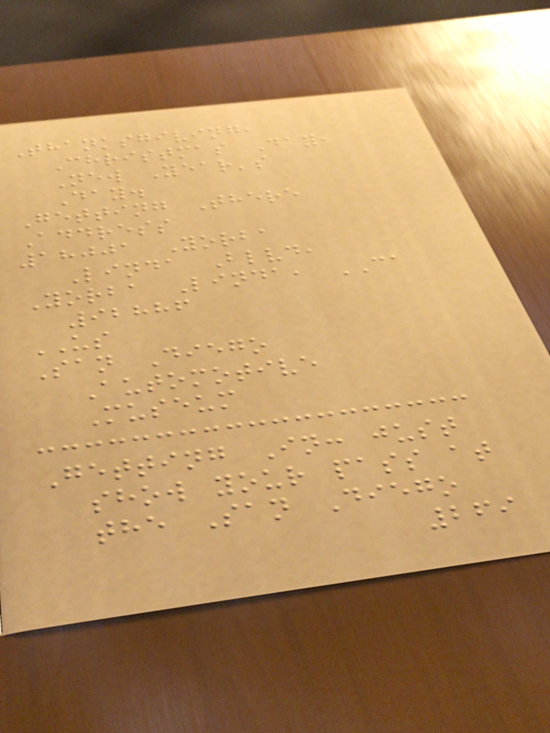Thanksgiving,
Christmas Day,
New Year's
Day.
Getting There
Address
18001 Yorba
Linda Blvd,
Yorba Linda, CA
92886
US
San Diego
Automotive
Museum
Getting In: just
show your pass at
the San Diego
269
